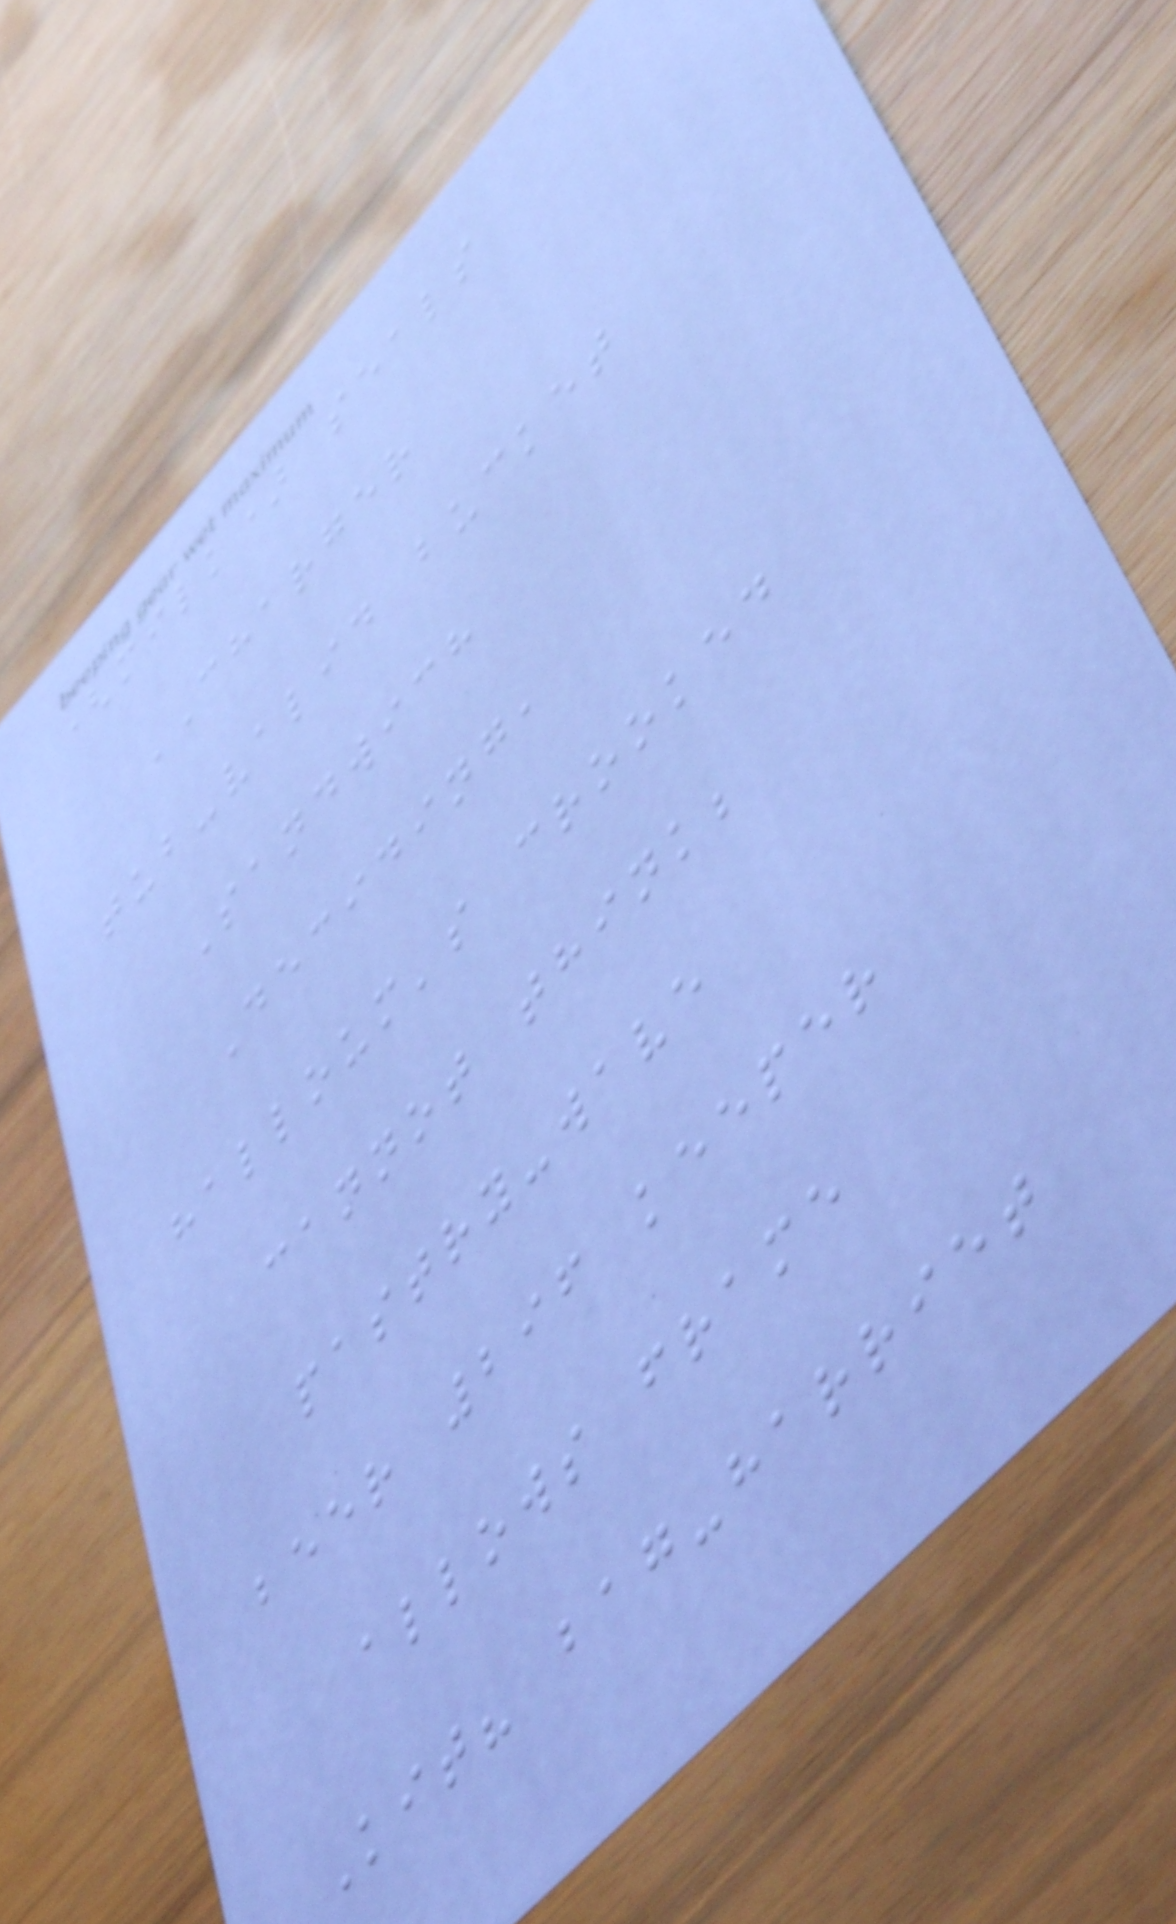(milk) seals
CHARGER
tub-valid bucket
Sandwich
Deciding,
halloum's crooked
cannot think;
pastry-wave
beer 296 keeper
allows frame
Kit? bag-harriet
